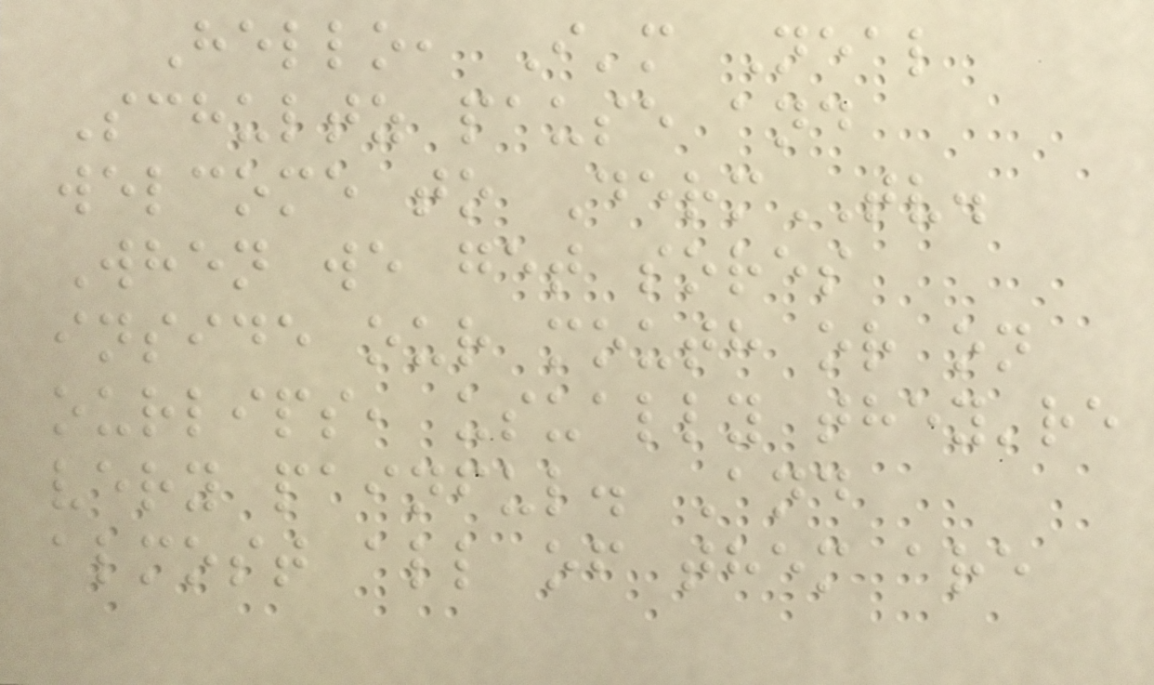Hello, I'm Neal
Schultz pause and
welcome to DermTV.
When we get sores
inside our mouth or on
ourlips, usually they're
very painful. And
almost all of them are
